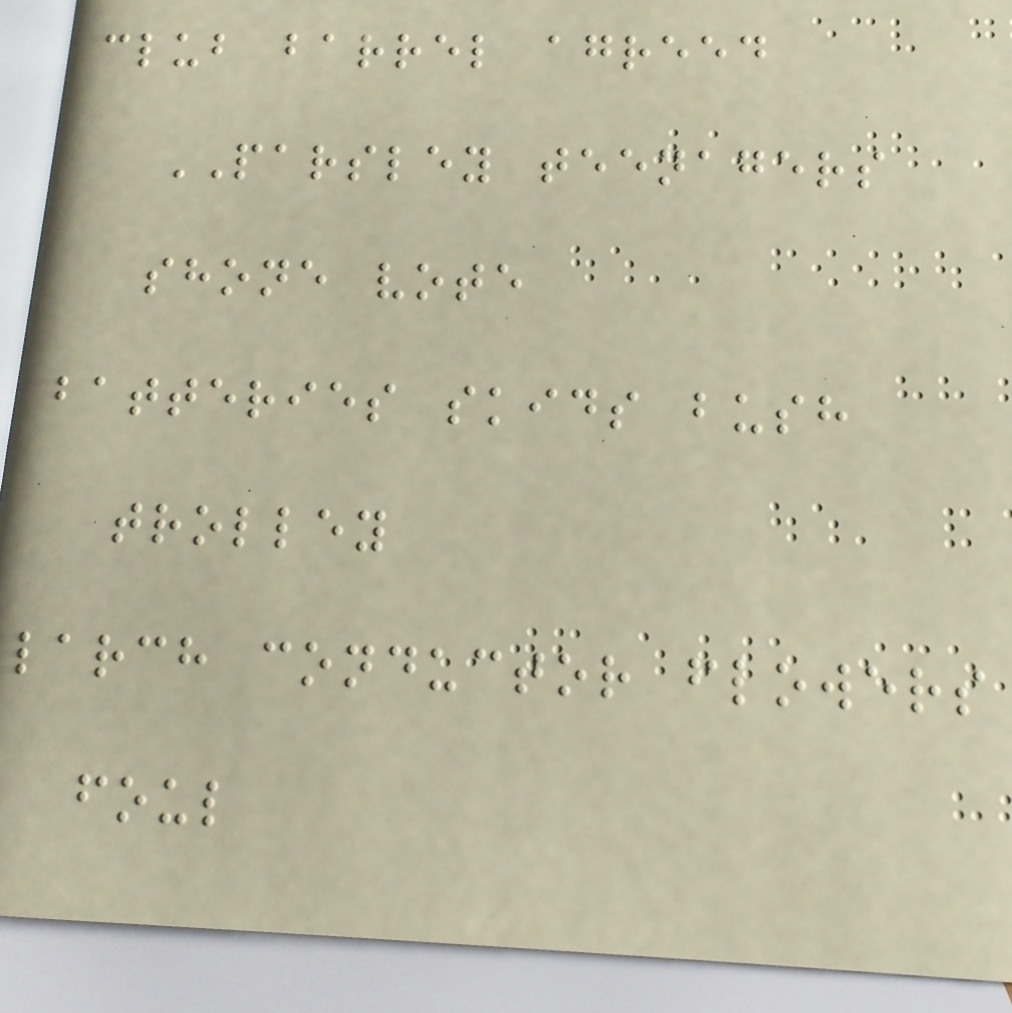club barrel agreed
PARSLEY teenagers
shone vote
batteries skids bush
trolley
larch conductor flowers
foul
